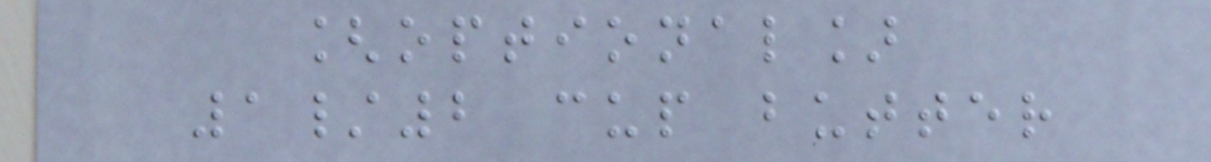[optional]
1/2 cup butter
